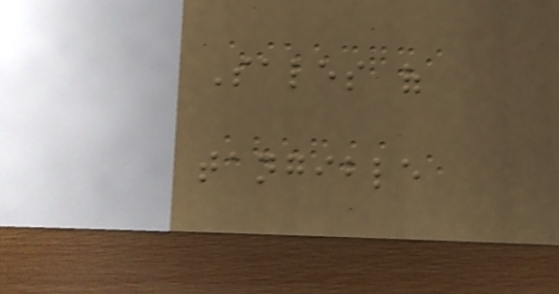Sales of
tangible
